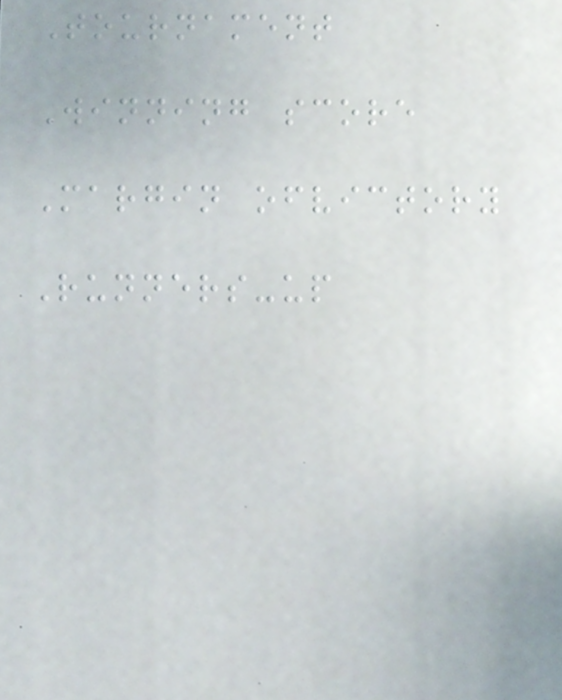Tournament
Winning score
Margin ofvictory
Runners-up
